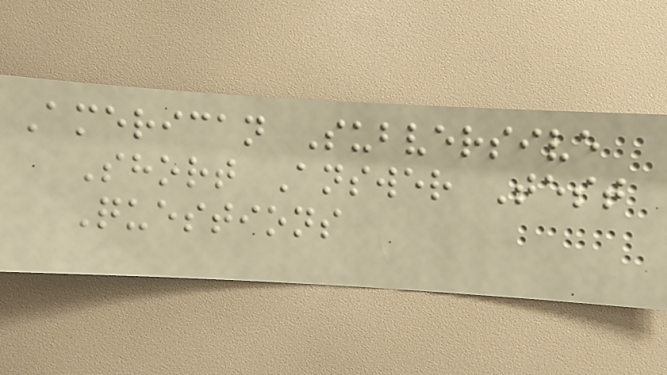American Subversive
Short Answer Test
Questions
